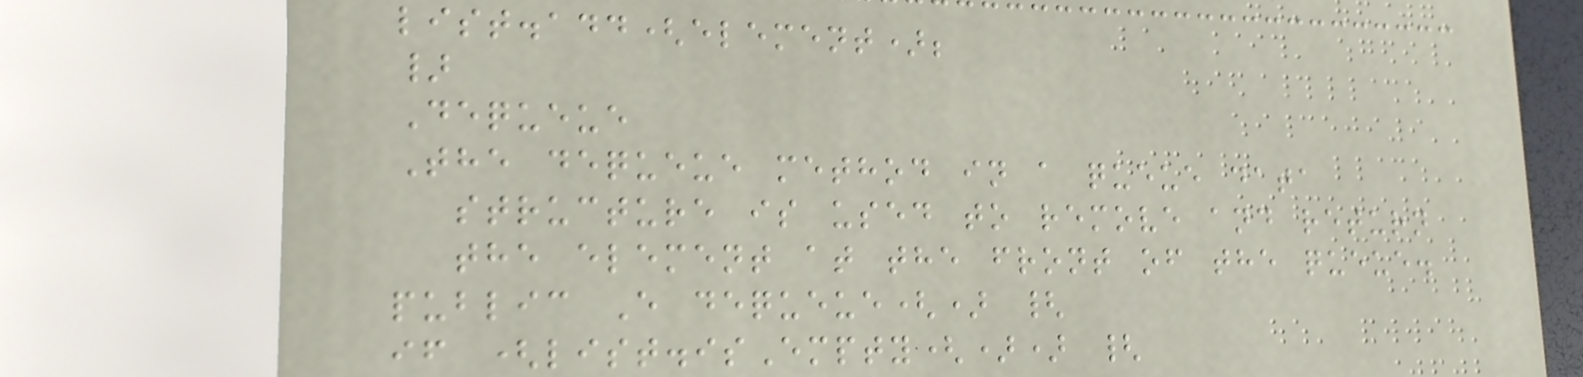list.add(element);
}
Dequeue
The dequeue method in a queue data
structure is used to remove and return
the element at the front of the queue.
public E dequeue() {
if (list.isEmpty()) {
